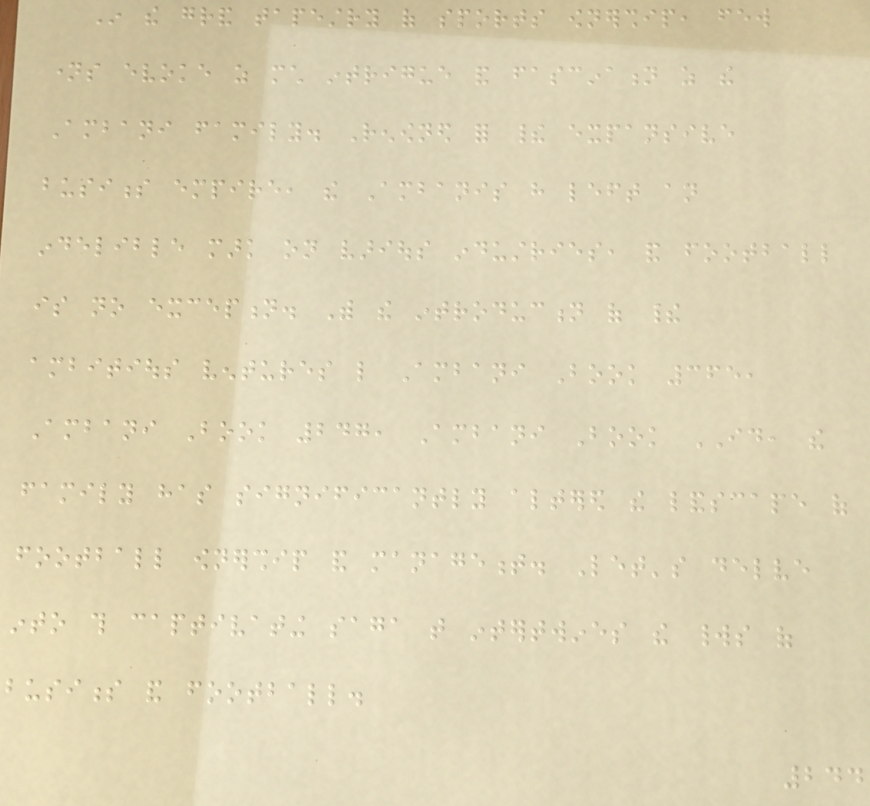In the grand tapestry of sports ownership, few
names evoke as much intrigue and fascination as the
Ambani family. Renowned for their expansive
business empire, the Ambanis have left an
indelible mark on various industries, and football
is no exception. With the introduction of their
ambitious ventures like Ambani Book 365,
Ambani Book 247, Ambani Book ID, the
family has significantly altered the landscape of
football ownership and management. Let's delve
into this captivating saga that intertwines the worlds of
business and football.
244
